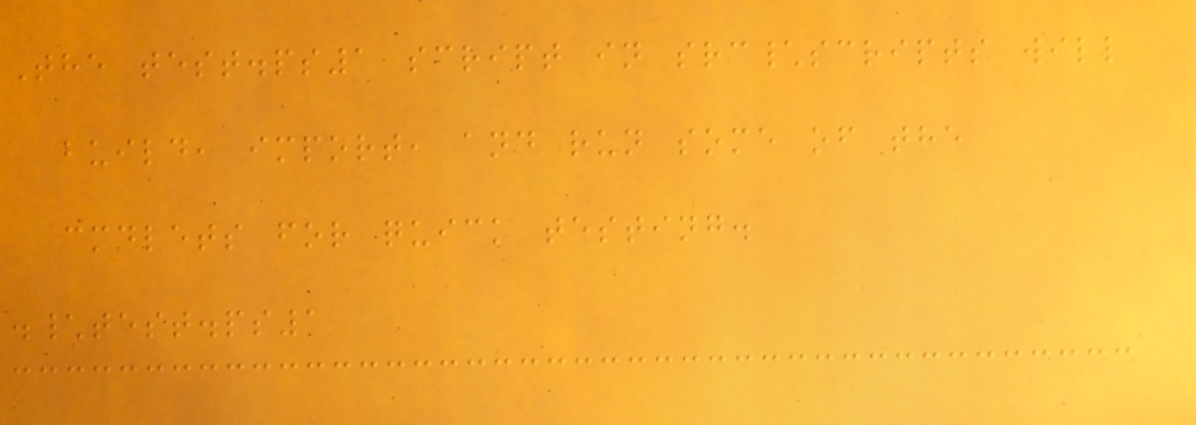The test.ps1 script in src\scripts will
build, import, and run some of the
cmdlets for quick testing.
.\test.ps1
